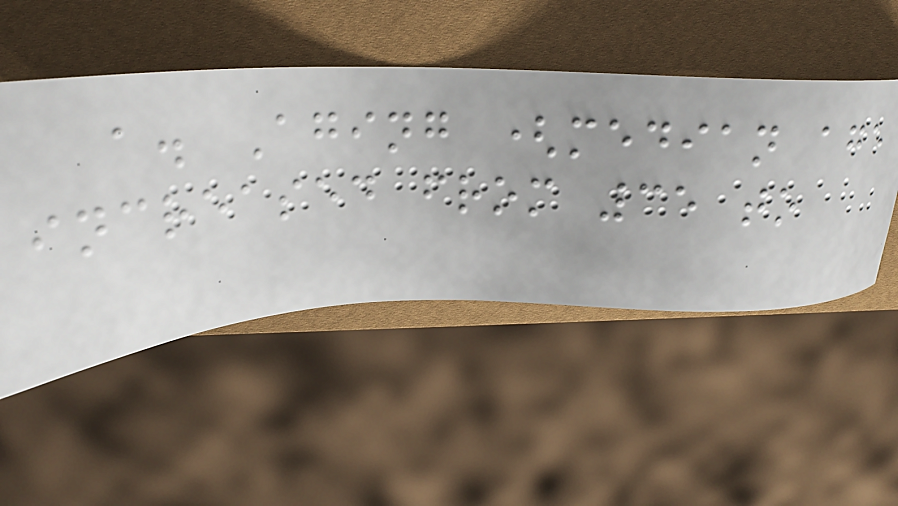a. Aging (median age
increased from 35 to
